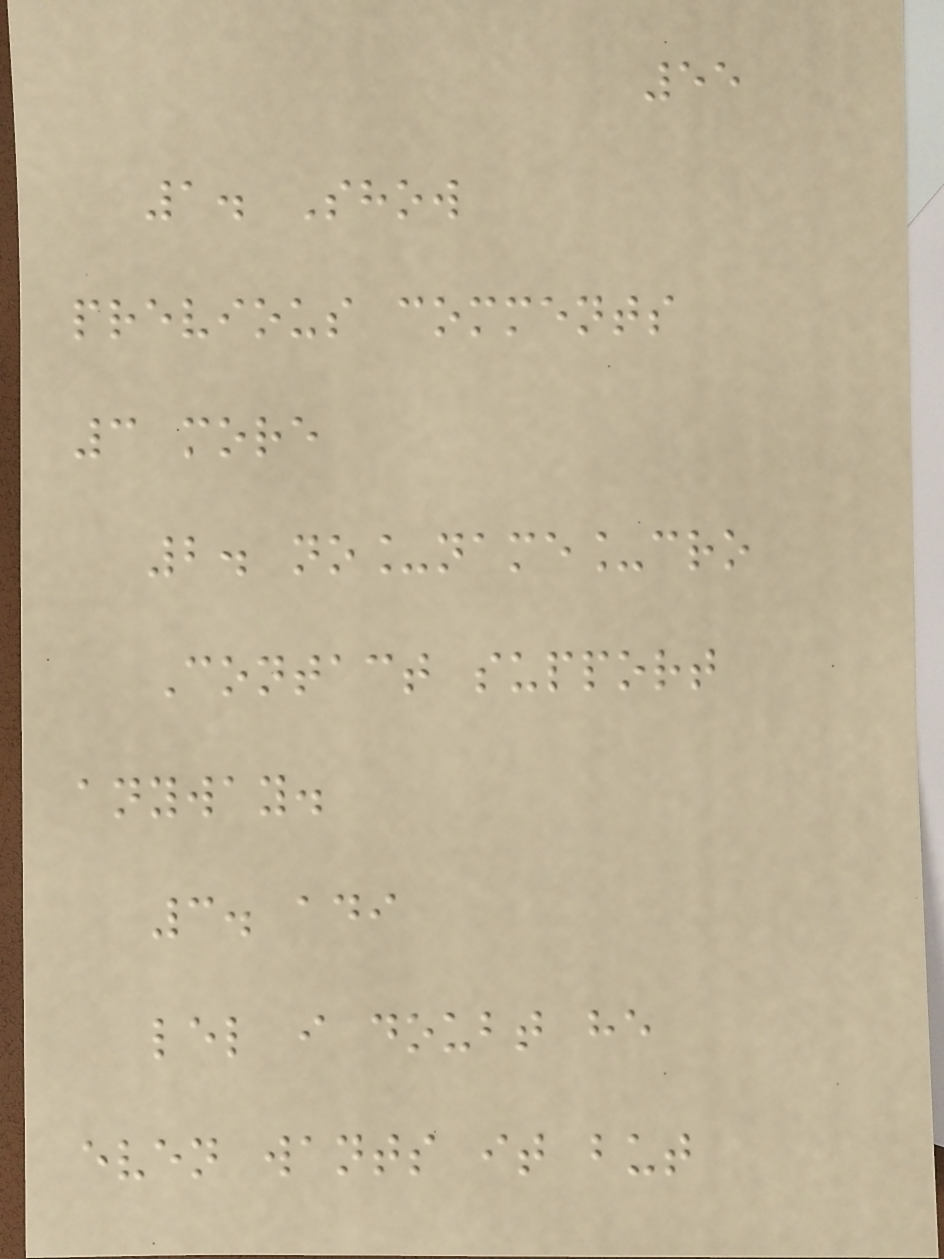55
1. Show
previous comments
3 more
2. no_name_cro
Contact support
anyway.
3. adi
lel i doubt he
even wants it but
